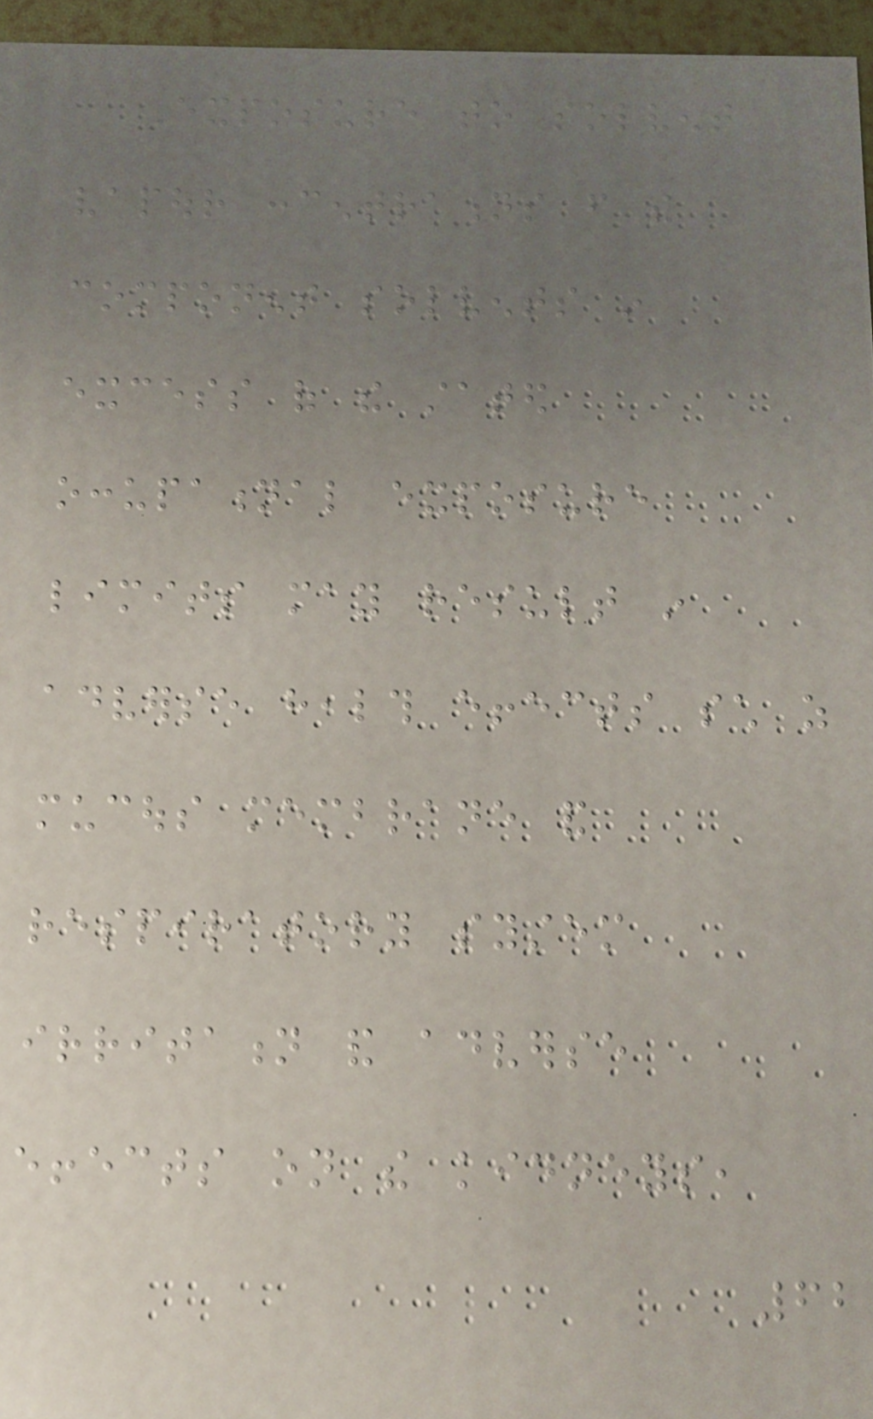Exposure to solvent
vapour concentrations from the
component solvents in
excess of the stated
occupational exposure
limits may result in
adverse health effects such as
mucous membrane and
respiratory system
irritation and adverse
effects on the kidneys,
62
